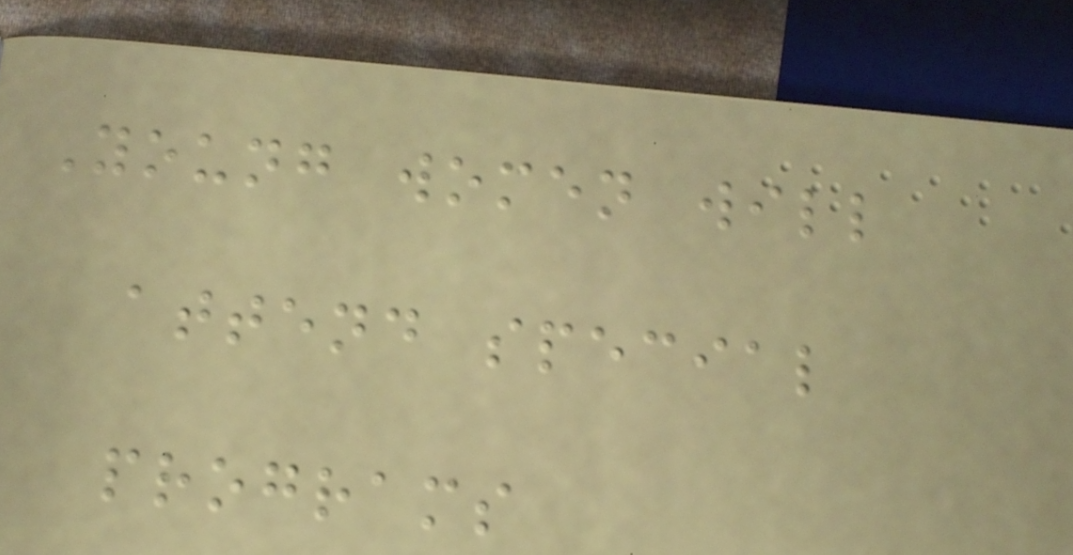Young women will
attend special
programs
